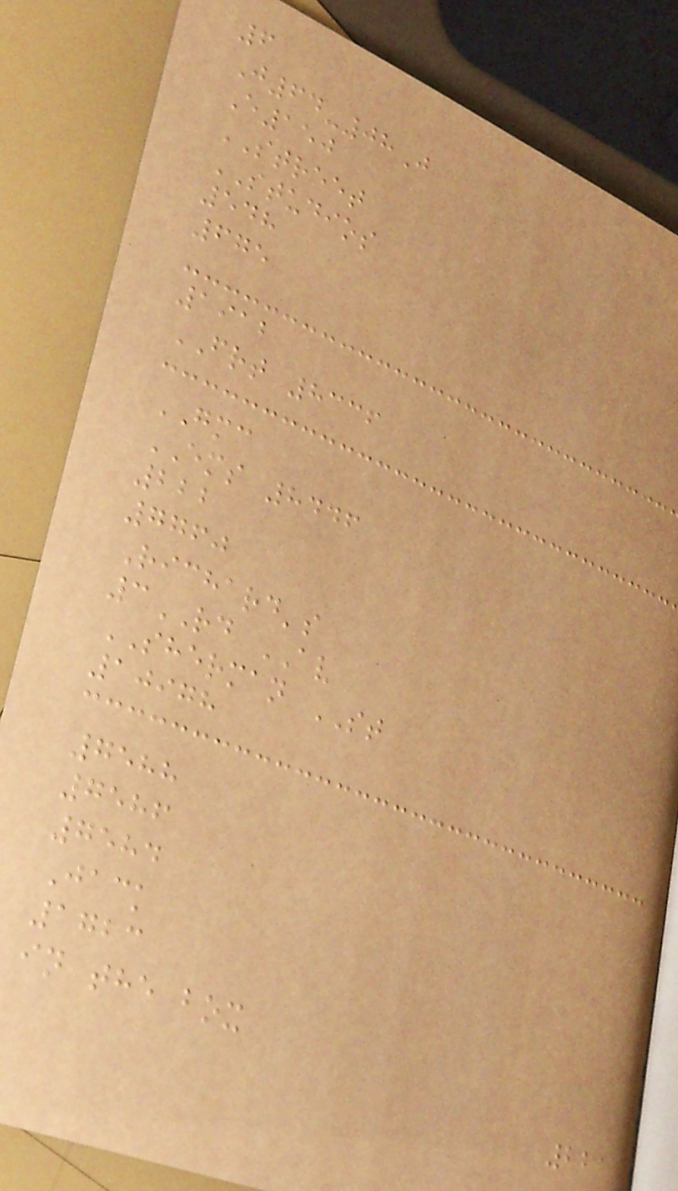6
J64-08J
E150
STREET
STUDIOS
548
675
1912
FRT 8336
GMC
EMS 8446
222
7760
Richard's
3RD AV
SHERMAN ST
10978
7588
7586
7584
Jack
1723
in the box
221
